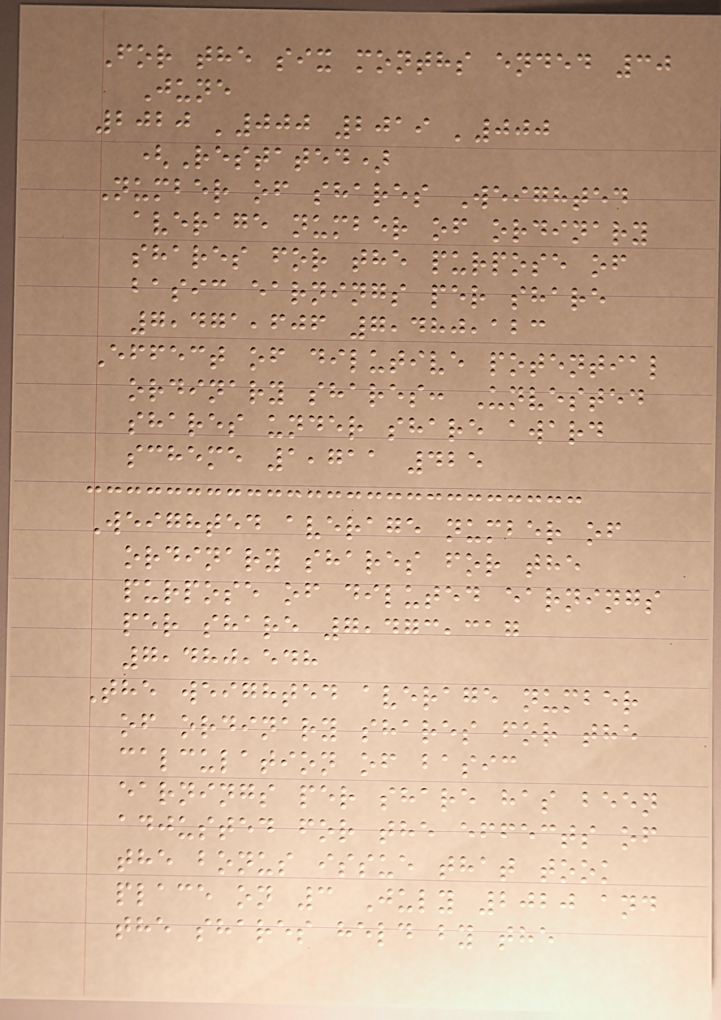For the six months ended 30
June
2020 '000 2019 '000
(Restated)
Number of shares Weighted
average number of ordinary
shares for the purpose of
basic earnings per share
7,471,606 7,480,123
Effect of dilutive potential
ordinary shares: Unvested
shares under share award
scheme 1,711 425
Weighted average number of
ordinary shares for the
purpose of diluted earnings
per share 7,473,317
7,480,548
The weighted average number
of ordinary shares for the
calculation of basic
earnings per share has been
adjusted for the effects of
the bonus issue that took
place on 3 July 2020 and
the shares held by the
